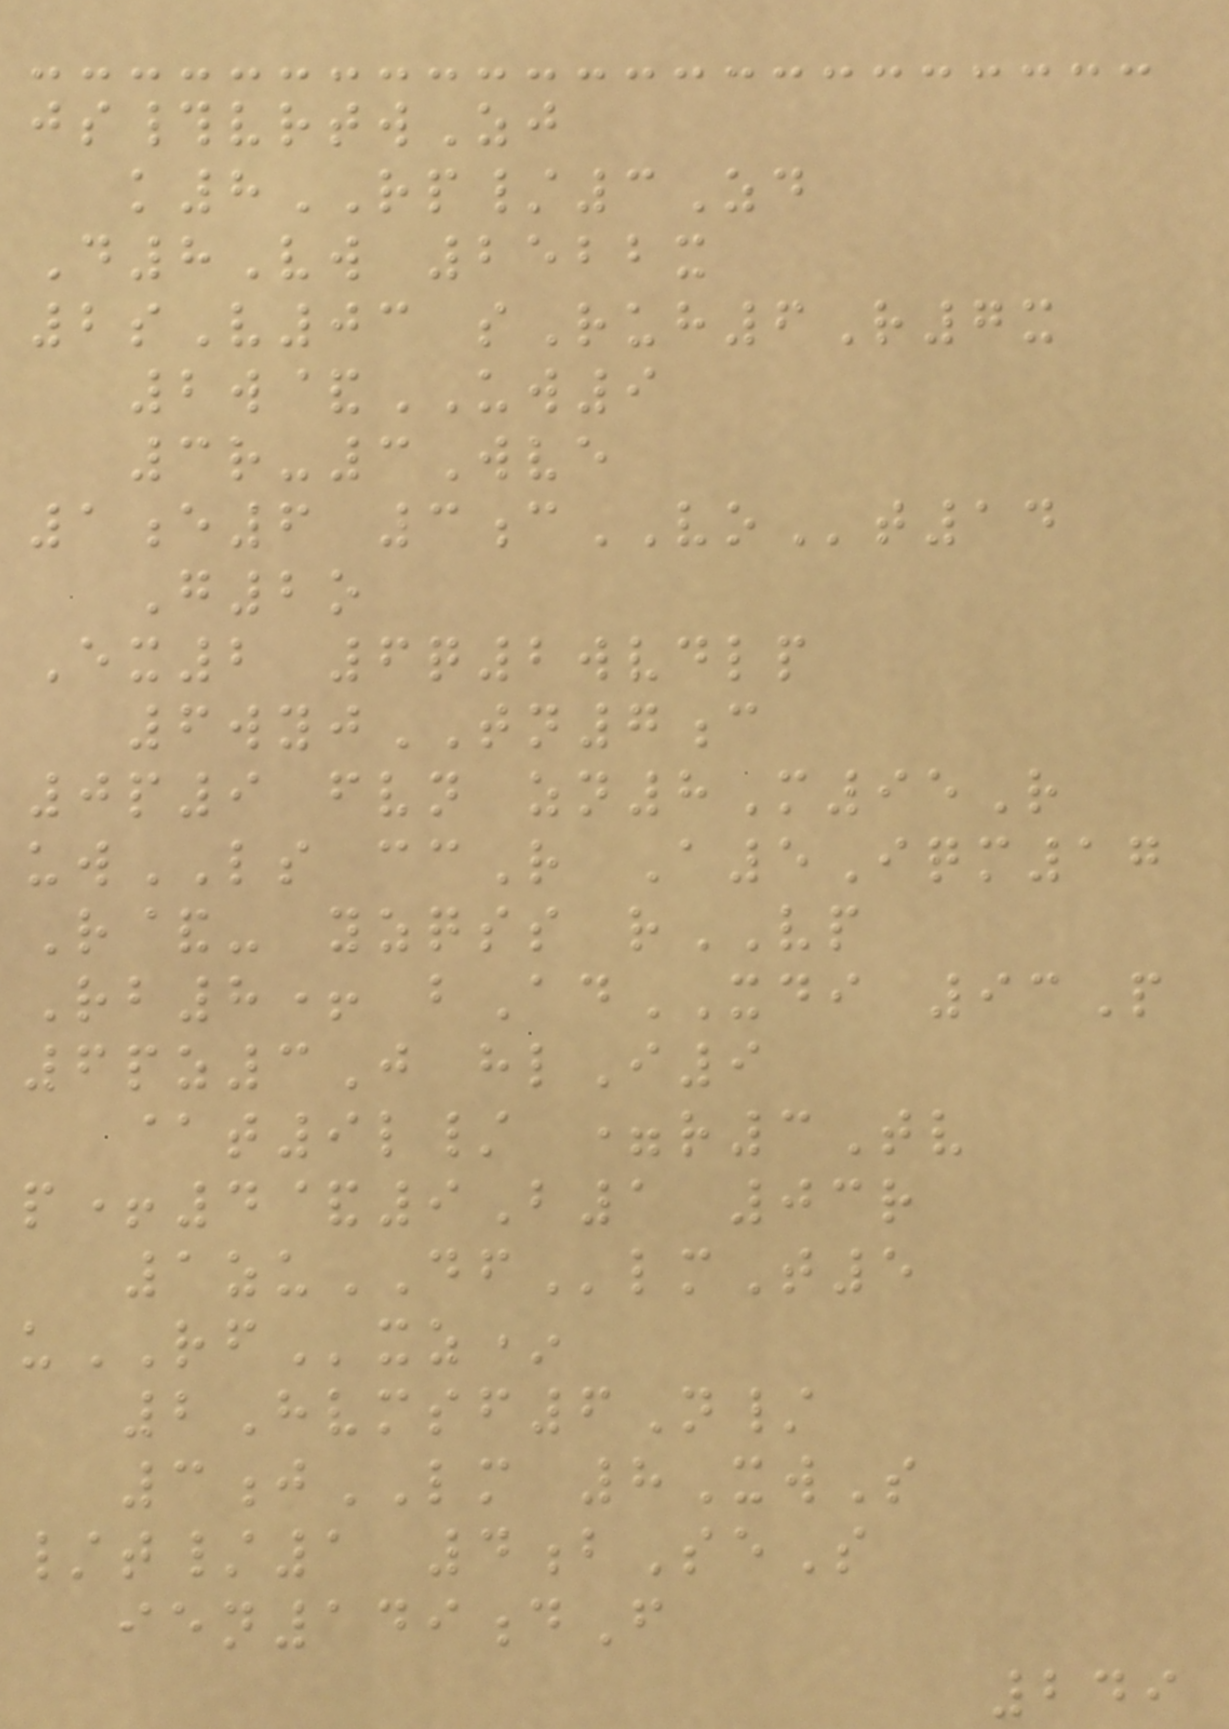js#vrtwZj
k8RP/3Zd
D8Vw 2522x
2sV03 sRuh6R7x
2w&UW9
3r-3Wve
1e6 3cVOt14
G2o
Ex2 6q2wvdlp
6wyjTN7c
0p9 fvn zn8M95R
uwLS ccR A5Iqm17
R&- yzqss rVP
Rb8+ bAdXDI 93P
6pz3J hlI9
@t9l/ =r3Tv
p+4&9B1 03r
1zuDFlmT5
uRFxz*
2Hvmsf6N/
3jLM 8XwS
/t/1 4bSeS
ien149dF
249
